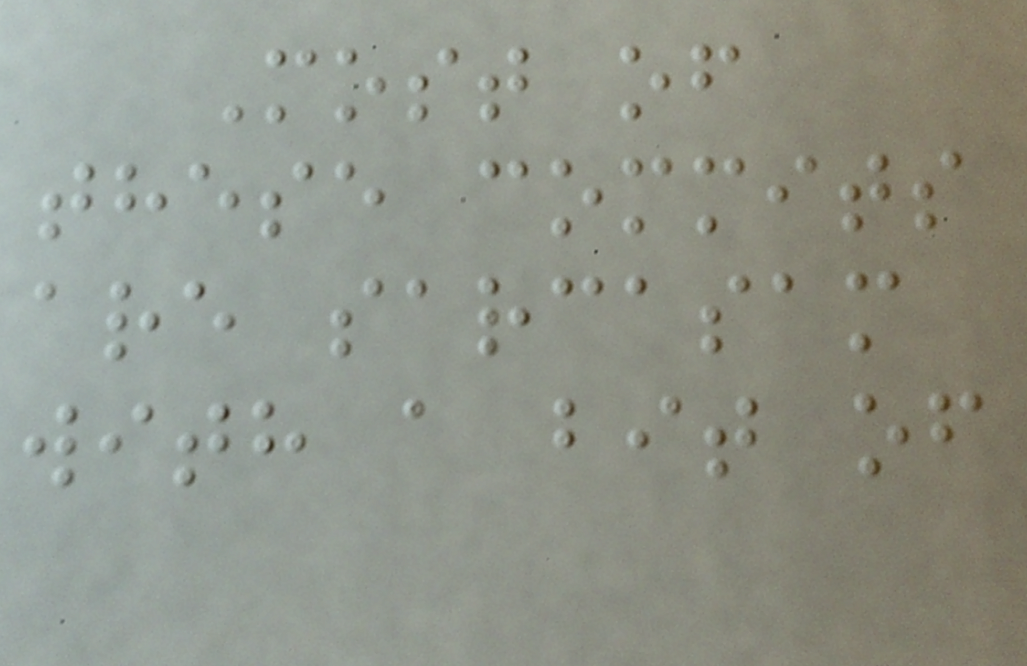Most of
these commits
are sarcasam
with a bit of
